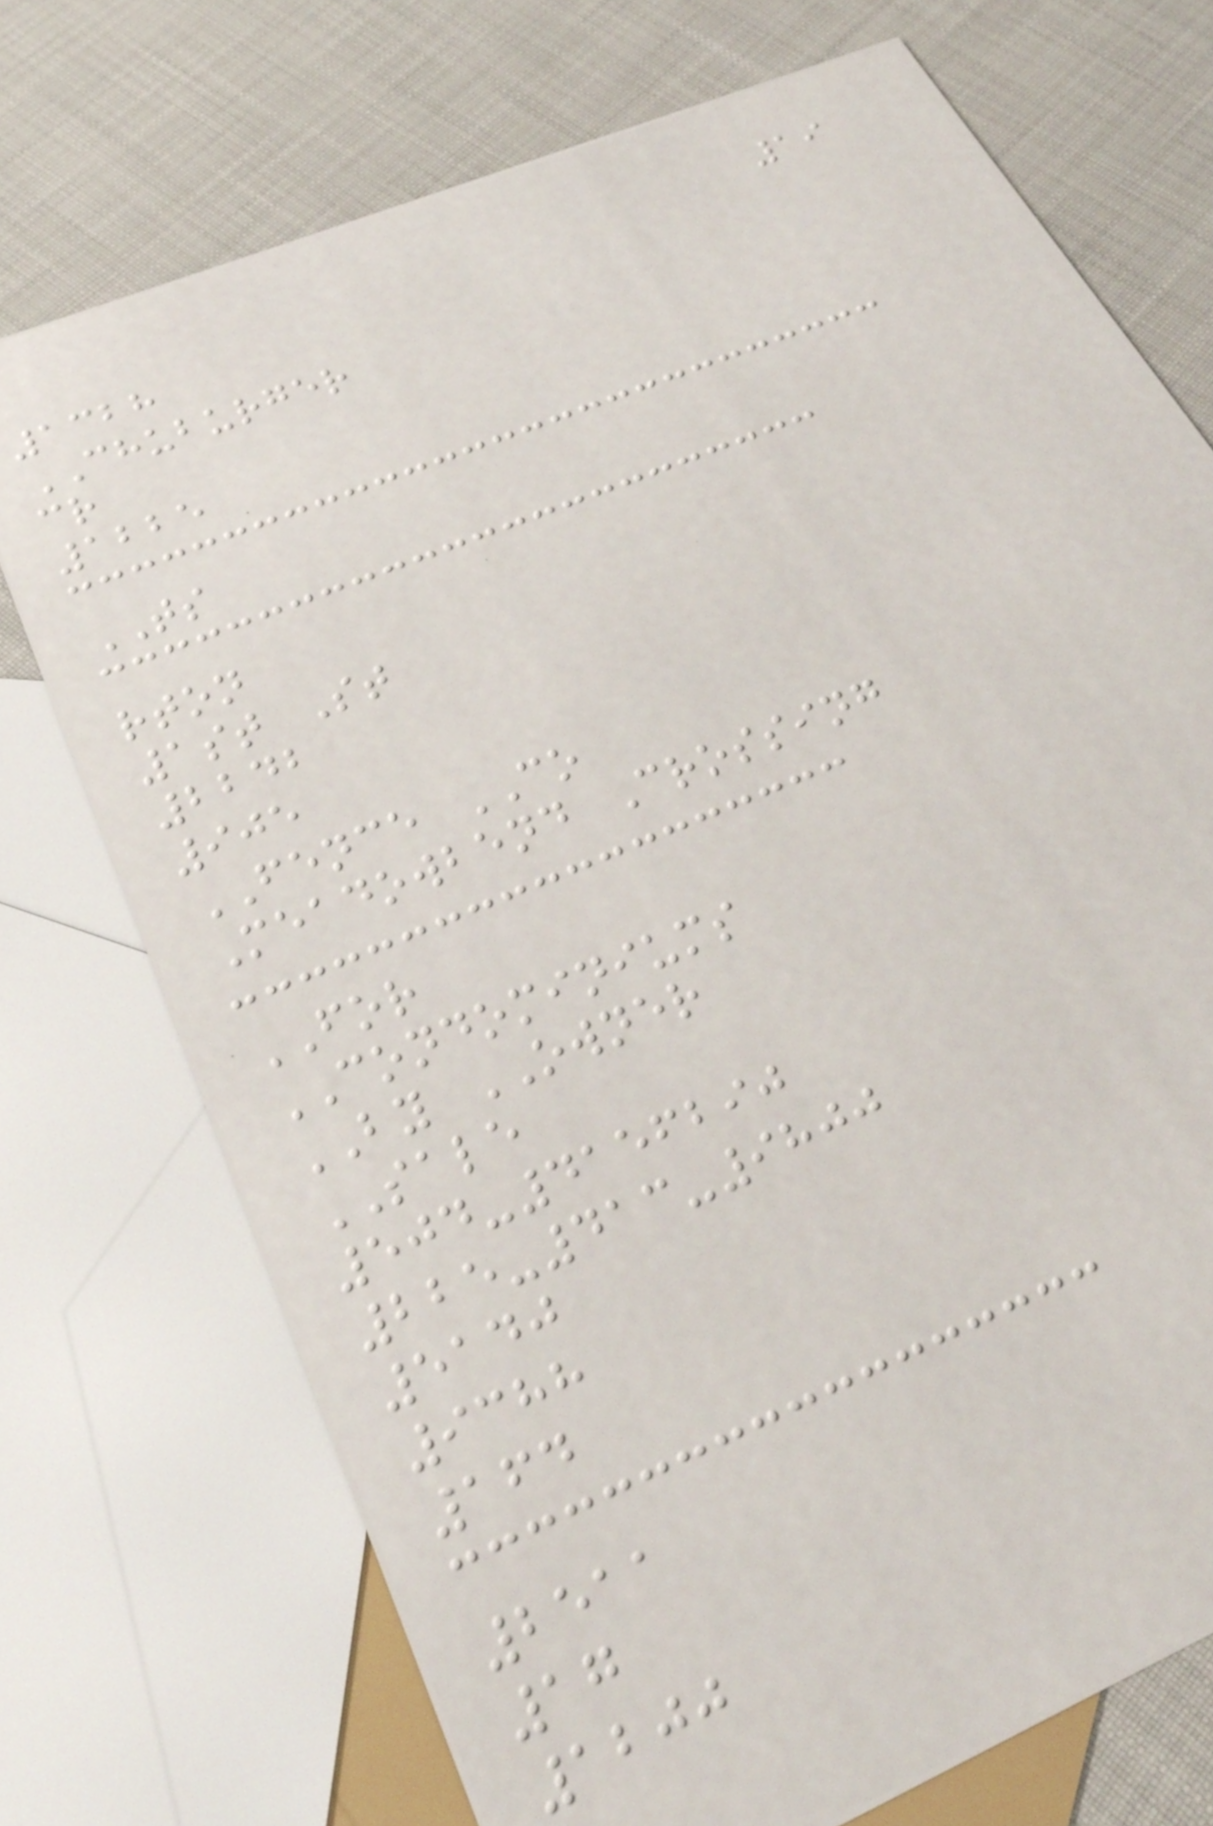19
1328
CHUBURGER
cr
1225
TS
rton
1st St
2242
905
FENCE CO
Meadowbend Crossing
FOR
CONDOMINIUMS
BY OWNER
SALE
504-4156290
225-413-9800
5140
9388
164
2511
17
1200
